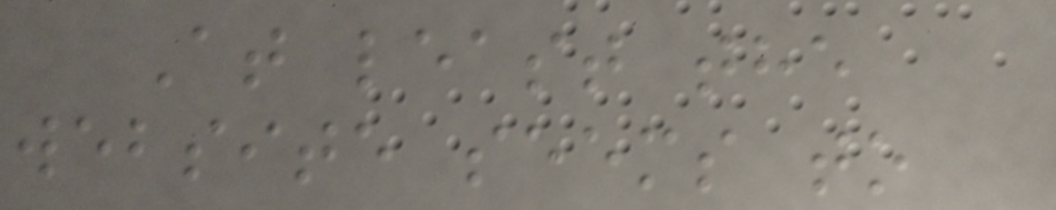At least the
website seems to
